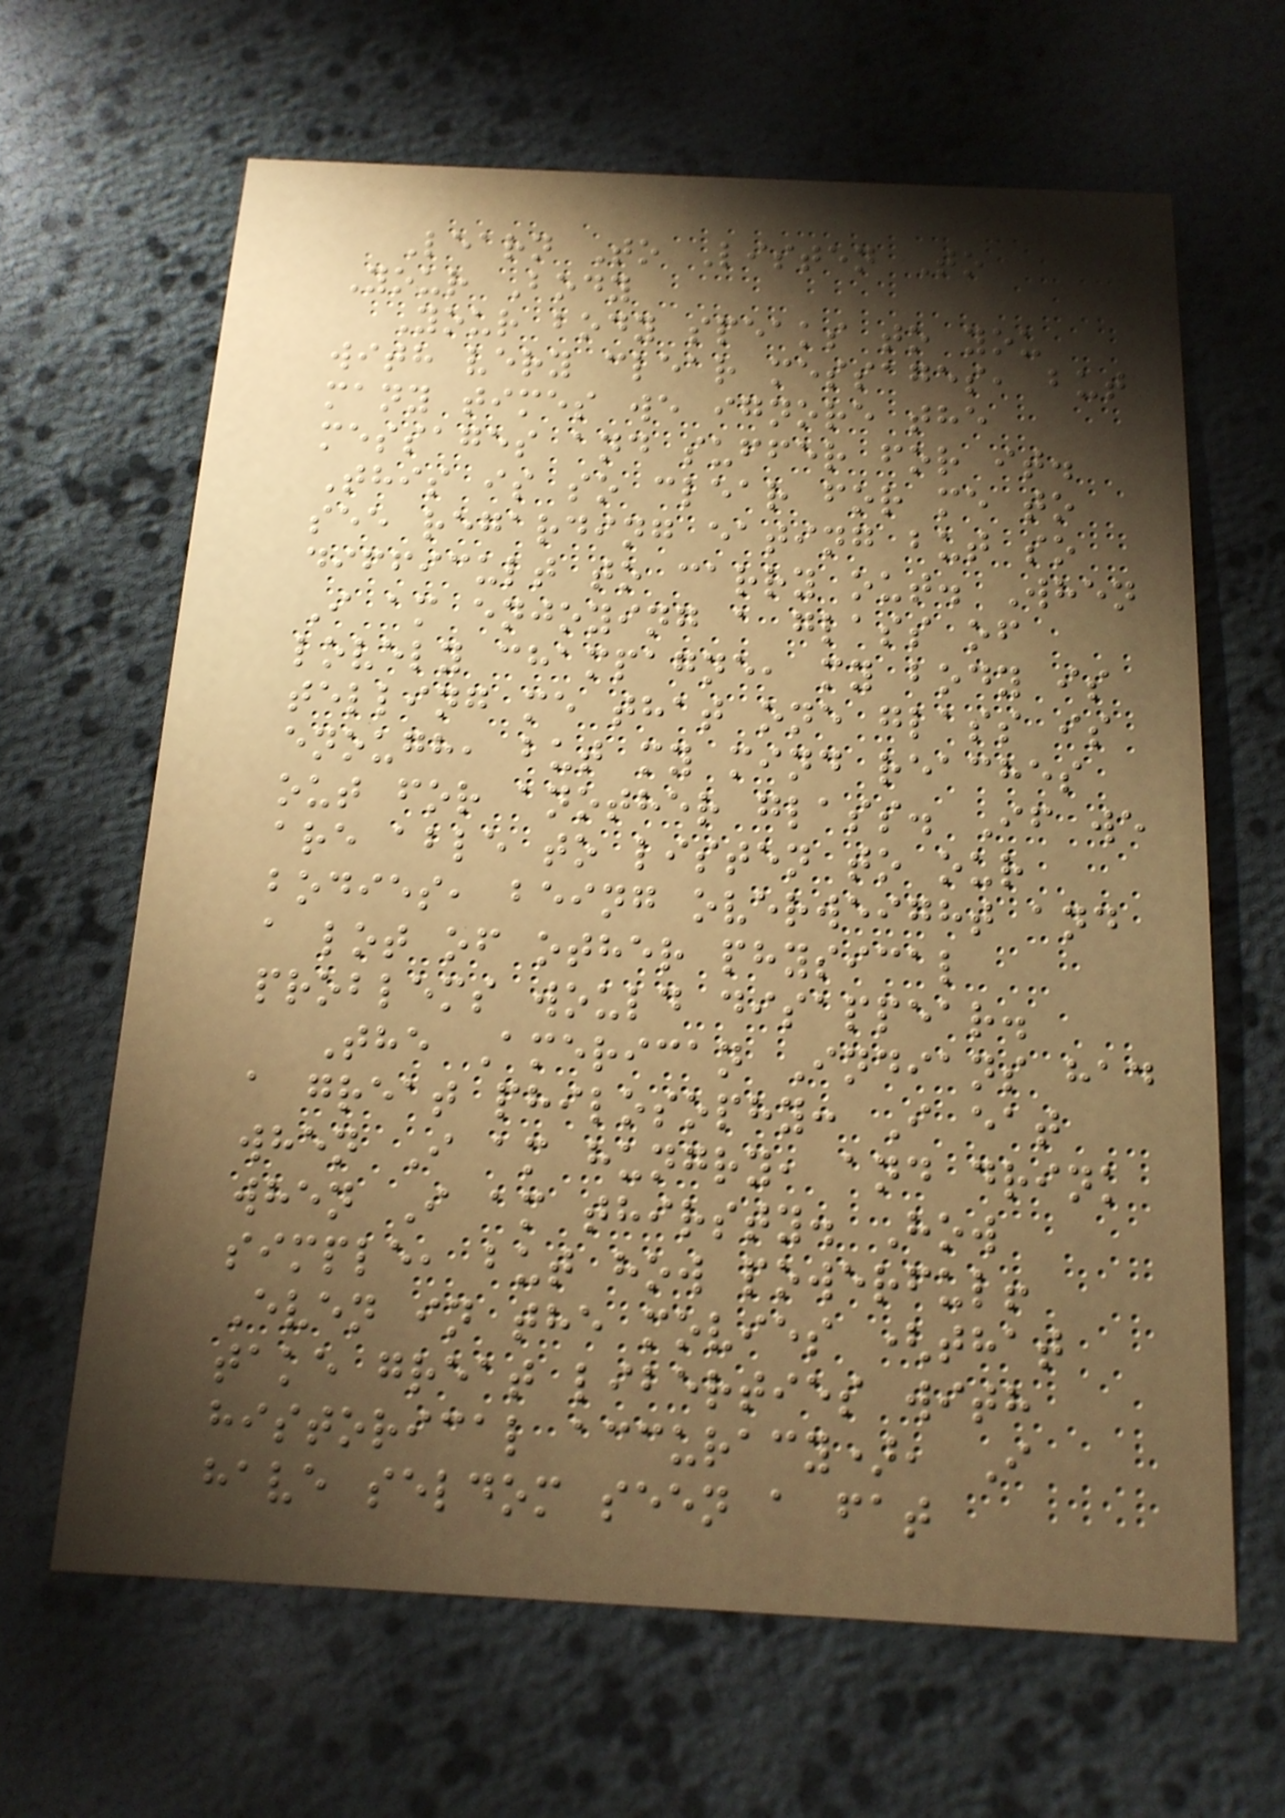Learn To Listen To
Your Body
Your body speaks to you
with very clear messages, but
many times we ignore the
messages and suffer for it.
This is so clear for me to
see regarding eating but so
difficult to carry out. When
I am enjoying a glass of
lovely champagne, my body is
telling me that one glass is
enough, but my mind reaches
out for another glass. If we
are able to listen to our
bodies, being overweight and
a lot of other physical
problems would disappear.
The American Indians had
a great philosophy: I eat
when I am hungry, and drink
when I am thirsty. How
simple, but how powerful!
Even in the movies (that
take great liberties with
historical accuracy), I
have seldom seen a fat
